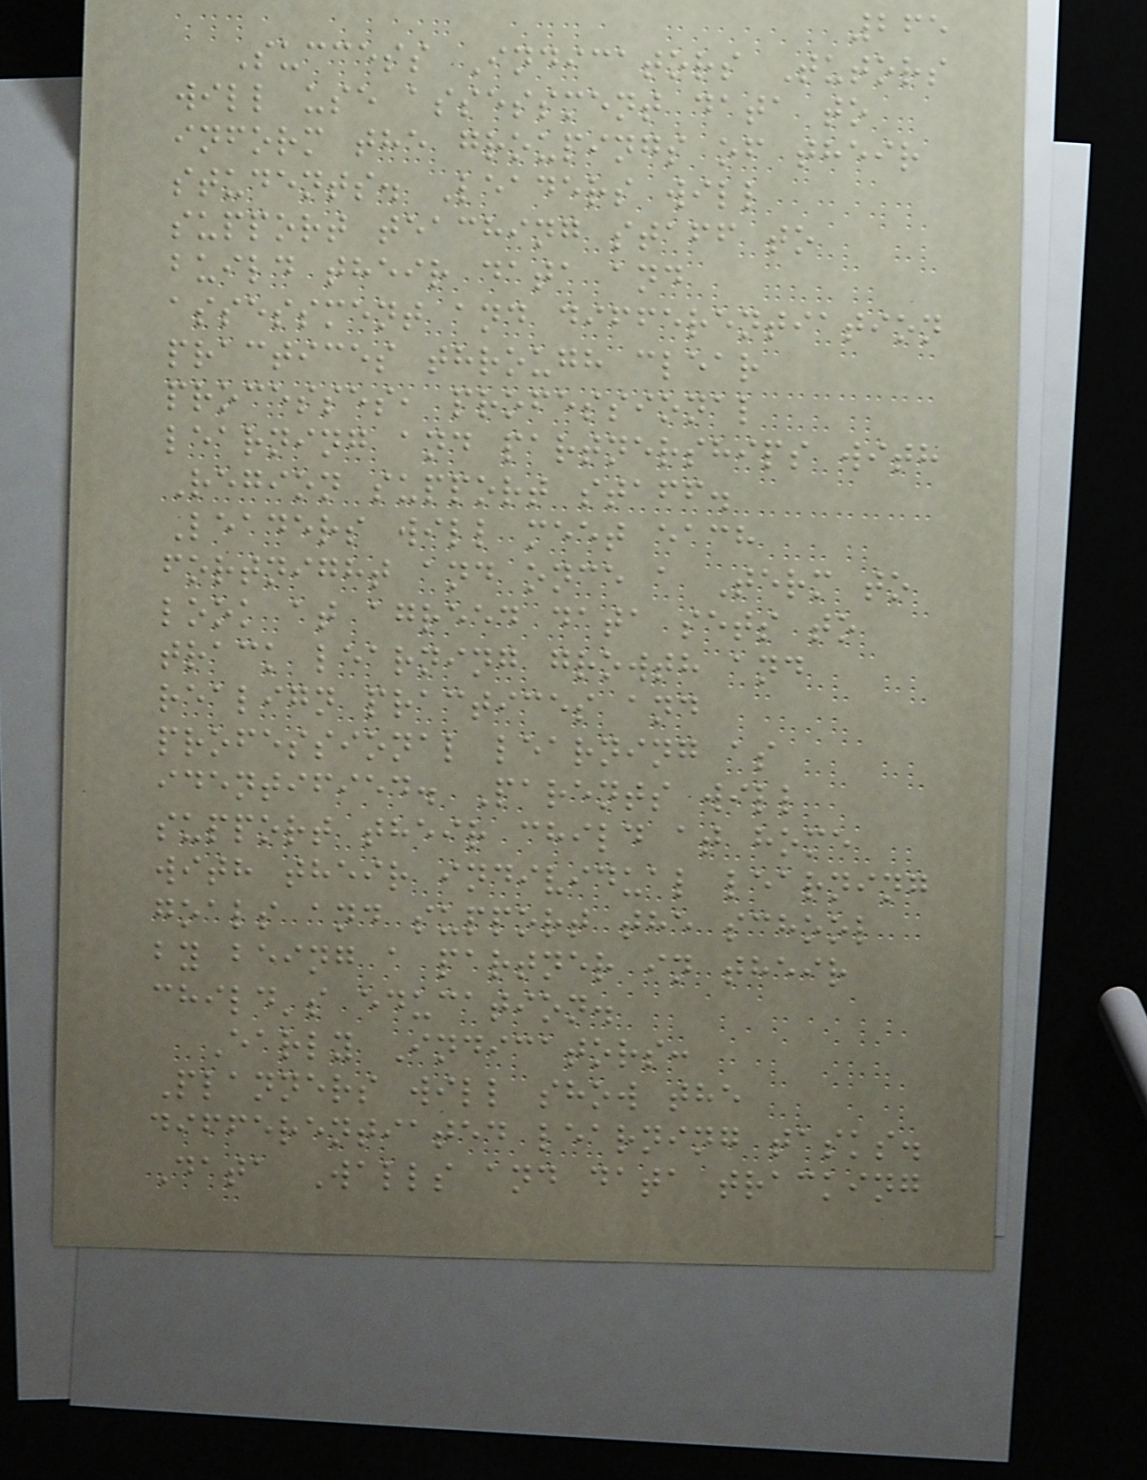265
Success Indicators Tutors
will use assessment data to
inform the groupings of their
students. Leaders will
support teaching staff to
build their data and
assessment and differentiation
practices through clear
processes, professional
learning and partnerships with
Region support staff.
Leaders will meet each
fortnight and once a Term to
look at agreed data sets to
track learning growth and
realign practices and
professional learning as
identified. Parents will
support their child at home
with their individual learning
goals and support the school
by being a partner in their
child's education.
Early Indicators:
Planners will show the
differentiated learning tasks.
Data Walls and data tracking
